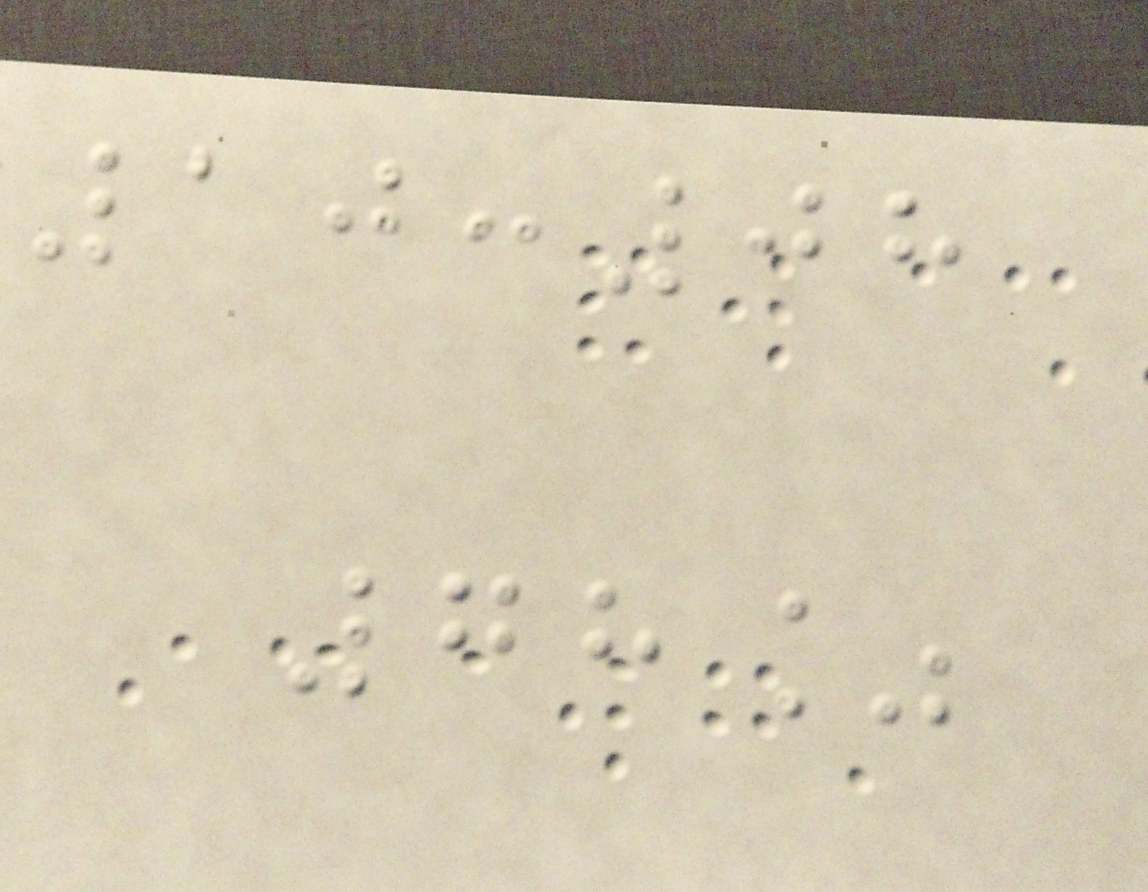10:08
78%
